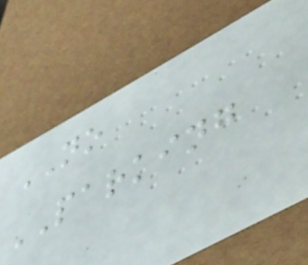NO
PARKING
